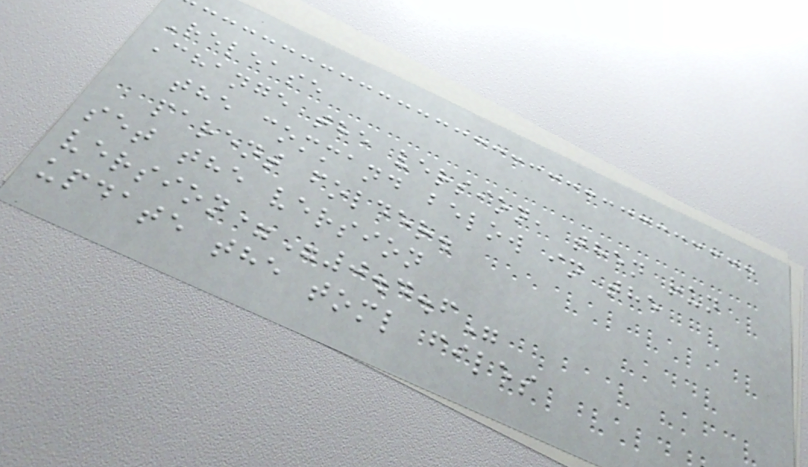Release
Change the version, then run
the command below in the
parent folder.
set the version
version="0.4.6"
update the toml files
